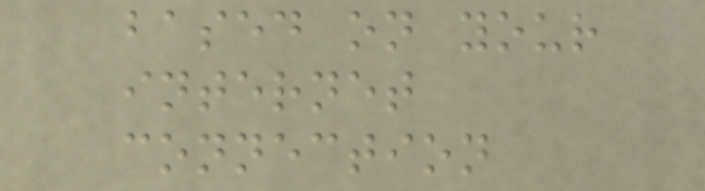based on your
internet
connection
